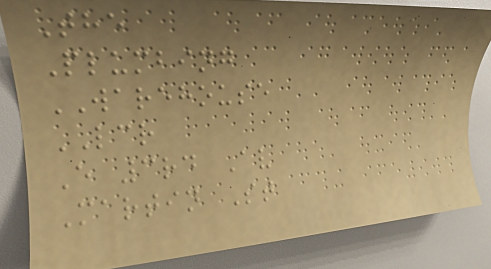The
Plumbing
WAREHOUSE
LCR
E 3rd Av
Martin St
